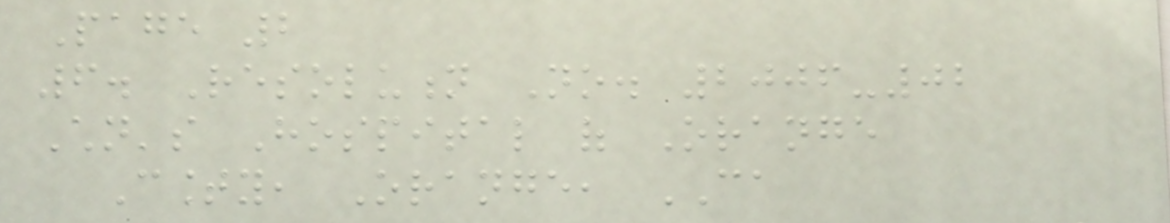Page 2
6. Resolution No. 2006-02
Children's Hospital of Orange
County, Orange, CA
